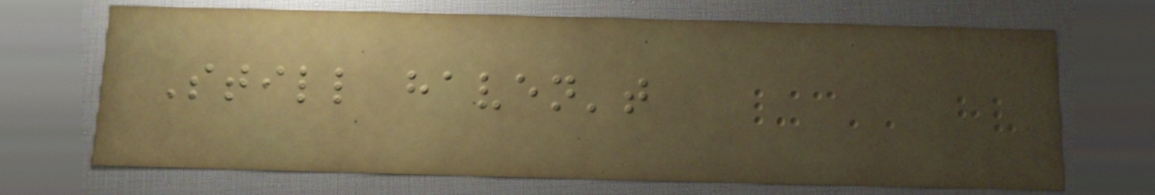Still haven't
